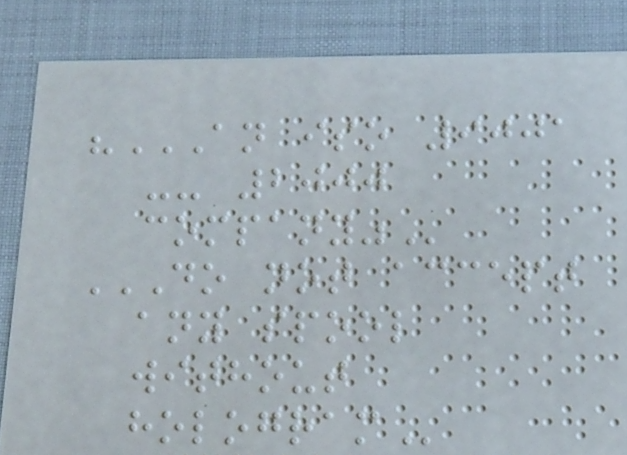"AN ISO 9001
-- 2000
COMPANY"
DO NOT ACCEPT
ANY SPOOL
WITHOUT
HOLOGRAM
